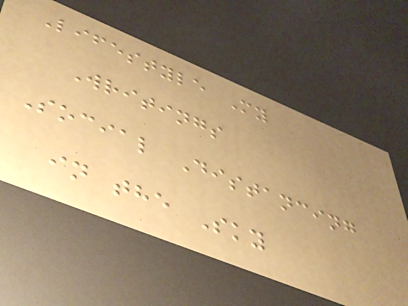Lifestyle My
Writings
Social Distancing
in the Sky
